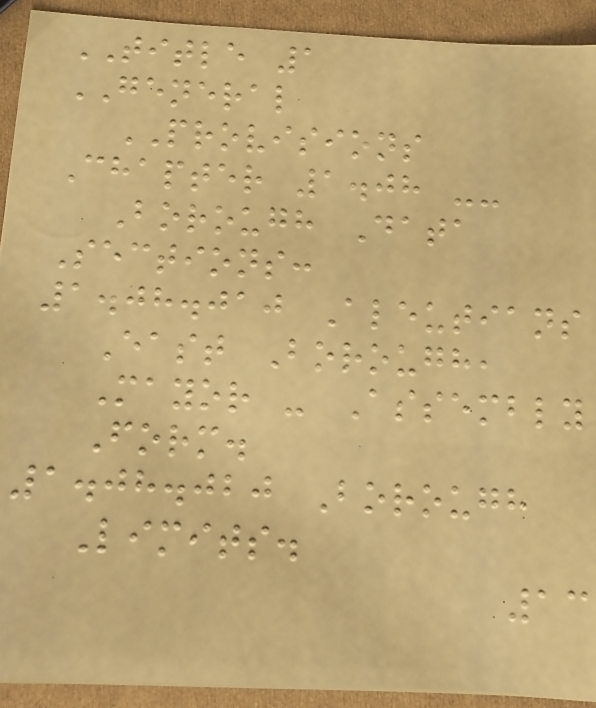TITLE 1
GENERAL
PROVISIONS
Chapter 1.08 --
Borough Data
Sections:
1.08.010 Aleutians
East Borough,
Mayor - Assembly
Form.
1.08.020 Borough
Limits.
13
